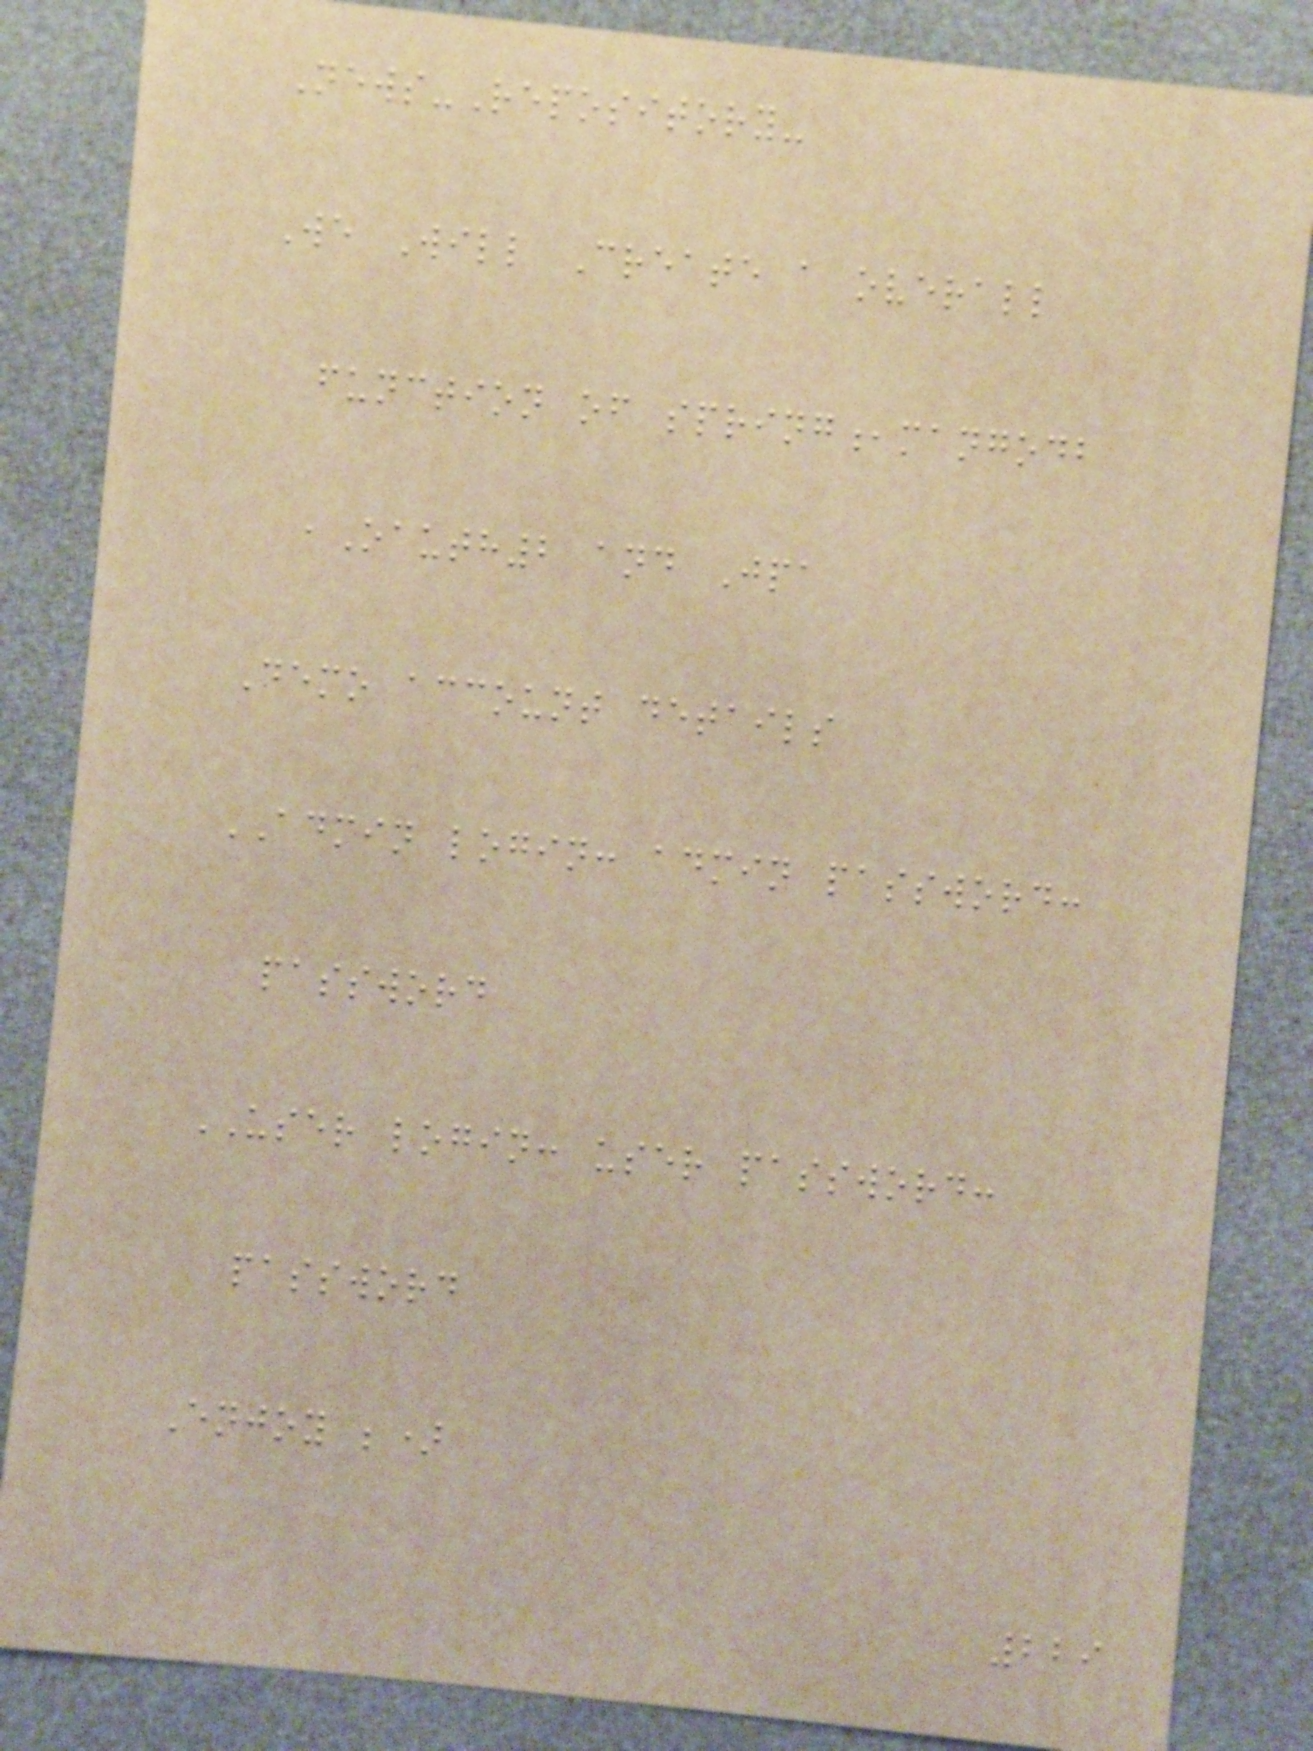News-Repository-
We Will Create a overall
function of spring,mangodb
,Oauth2 and Jpa
Demo account details
ADMIN login: admin password:
password
USER login: user password:
password
Enjoy ;)
229
